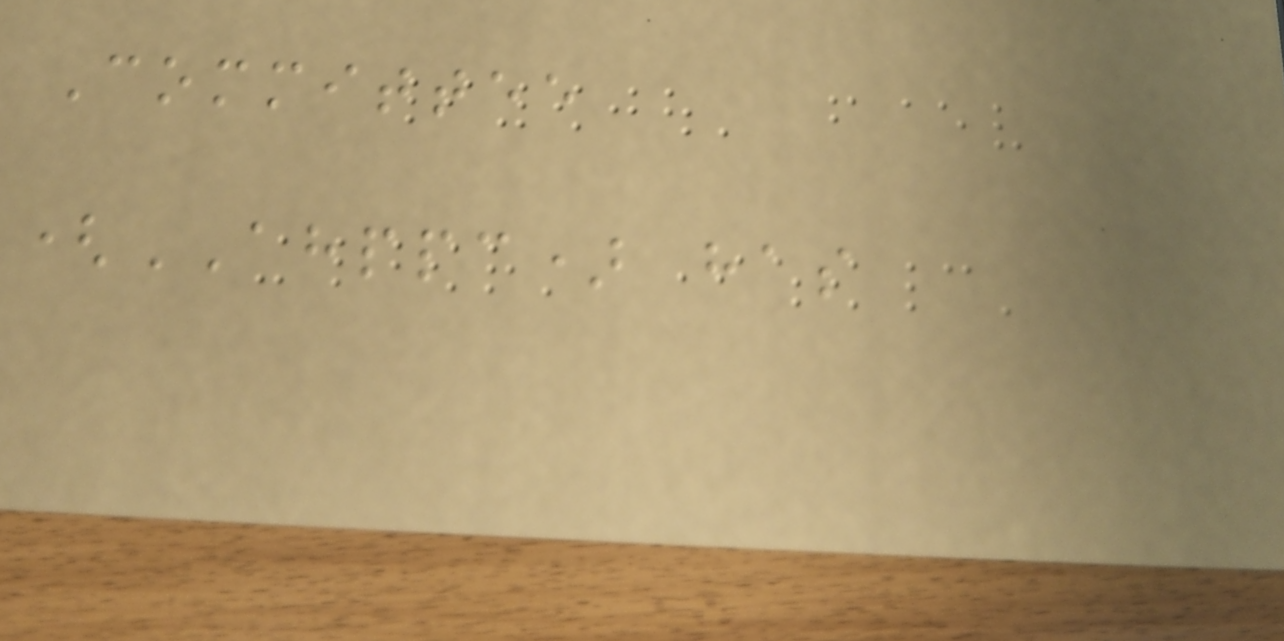Committee
(AHPPC) has
